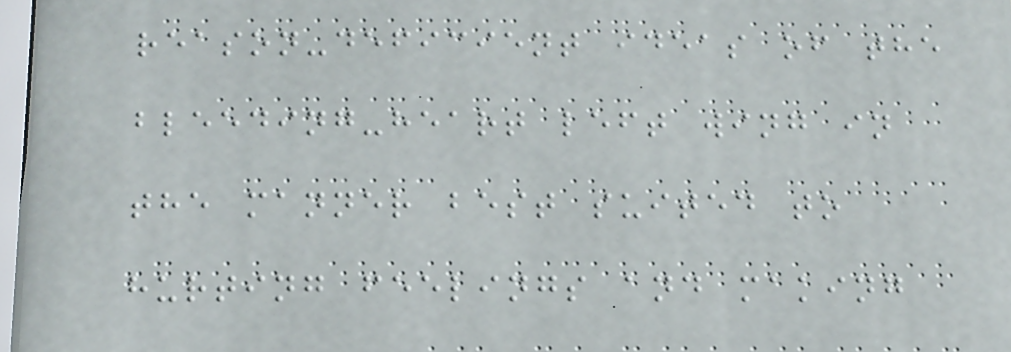reason-deficient ideas of the
bleeding-heart left wing in
the manner best suited to
hurting feelings and making
